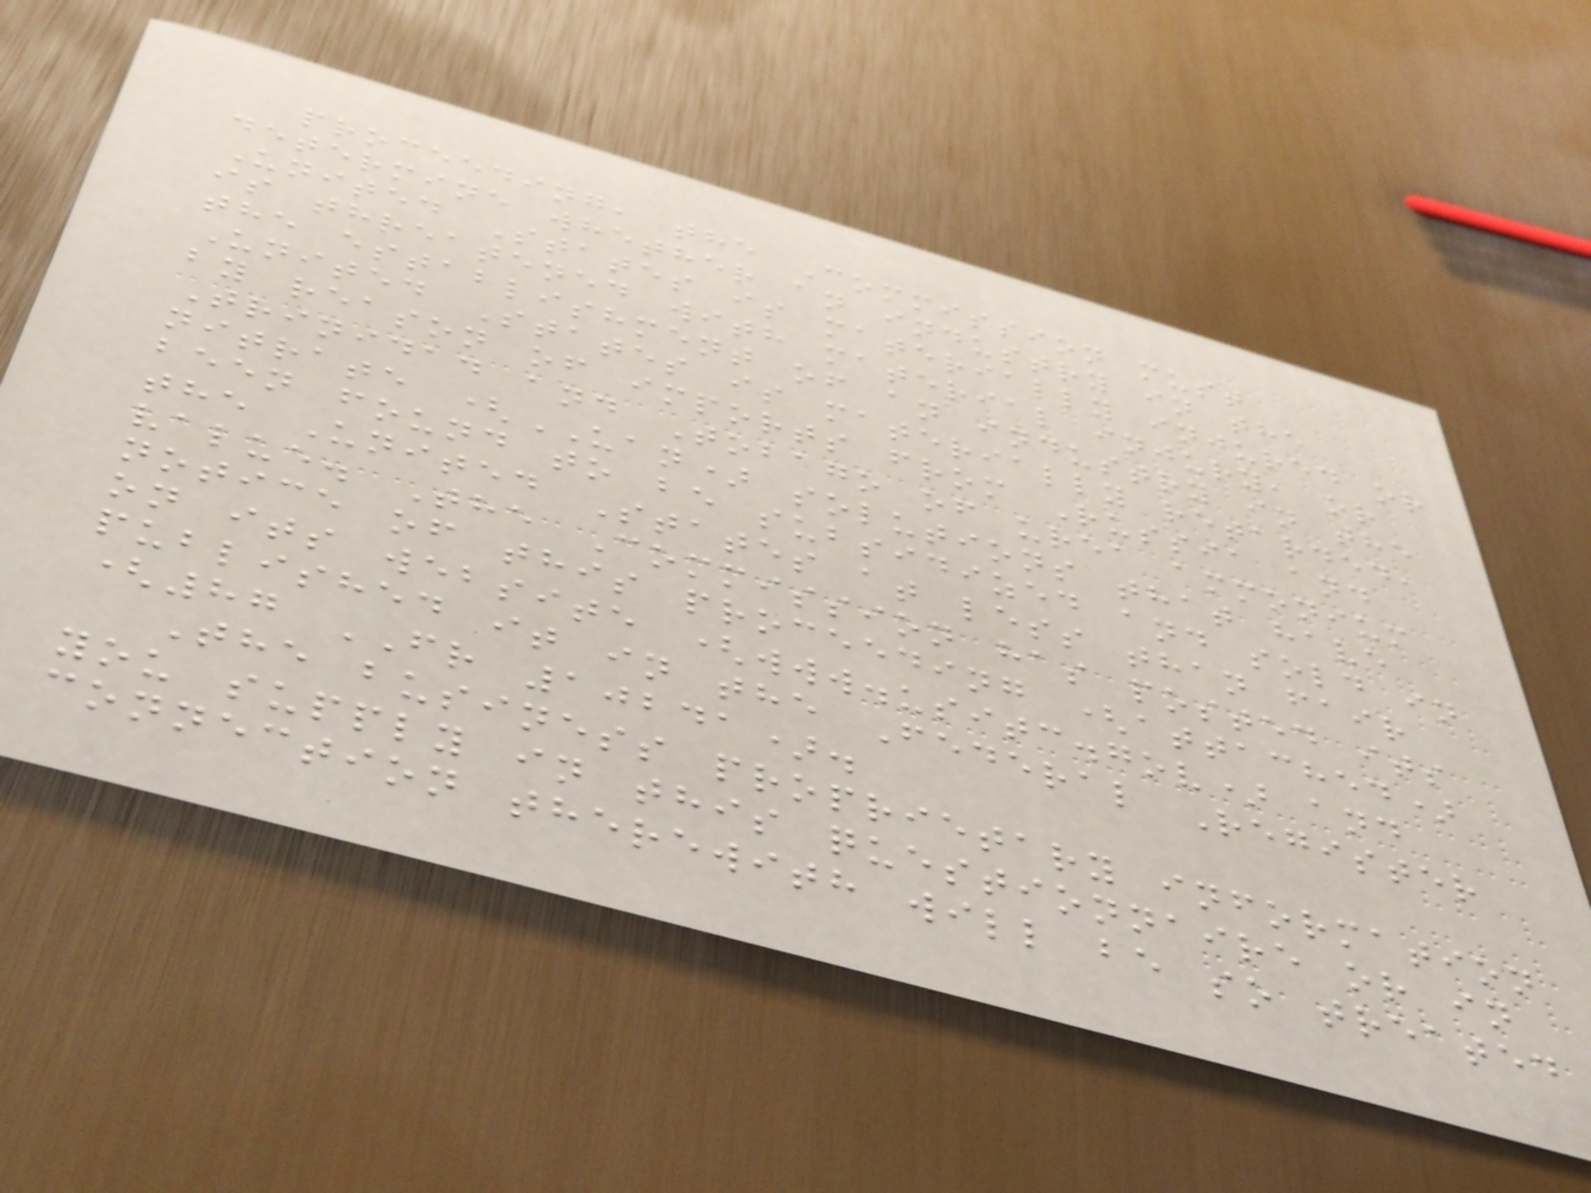proceeding, the Commission must
determine whether an industry in the
United States is materially injured or
is threatened with material injury, or
the establishment of an industry in the
United States is materially retarded,
by reason of imports from Russia and
Trinidad and Tobago of urea ammonium
nitrate (UAN) solutions that have
been found to be subsidized and sold in
the United States at less than fair
value. The Commission has posted its
notice of this proceeding (attached)
on its website (www.usitc.gov) and
published it in the Federal Register
(87 FR 10241).
The business proprietary information
you supply in this questionnaire or in
connection therewith will be so treated
